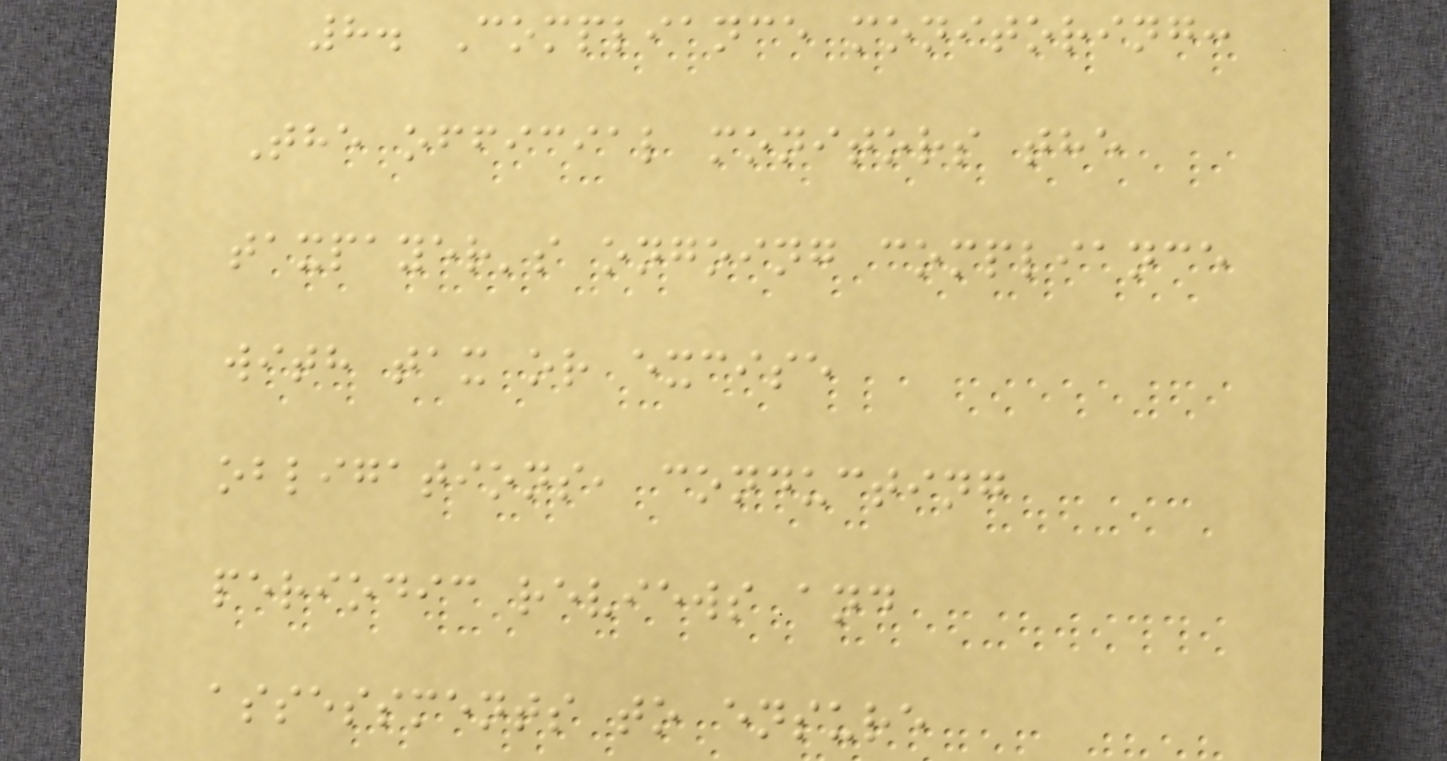8. Compliance monitoring:
The official monitors the
taxpayer's ongoing compliance
with tax or excise
obligations, conducting
periodic reviews and
assessments to ensure
